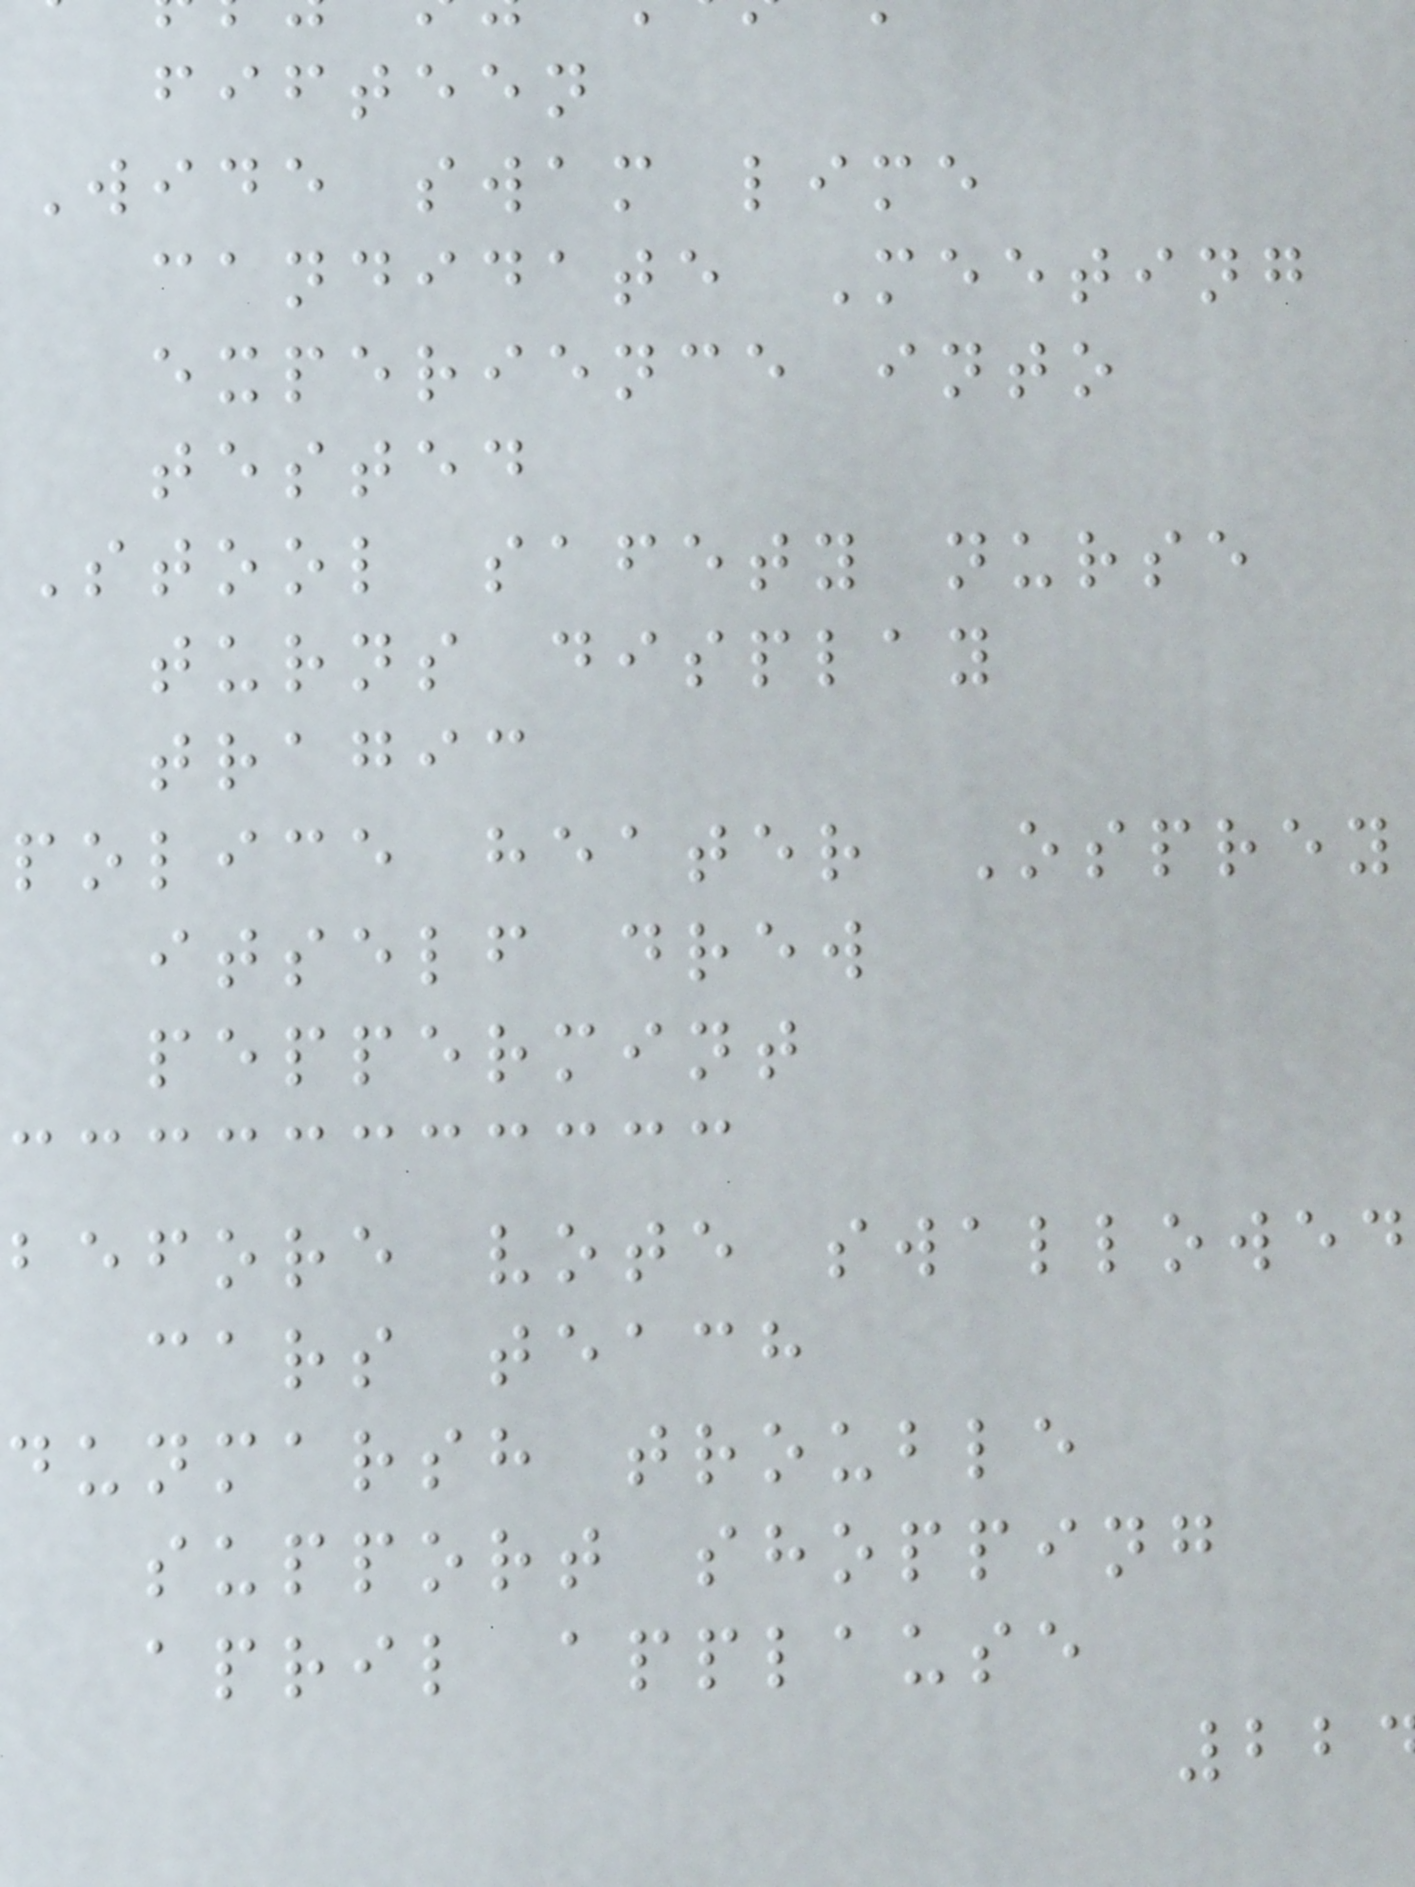fifteen
Wide swam lime
candidate Meeting
experience into
tested
Stool safety nurse
turns display
tragic
police heater Osprey
itself drew
peppermint
before vote swallowed
cars teach
dunmarsh trouble
support shopping
april applause
